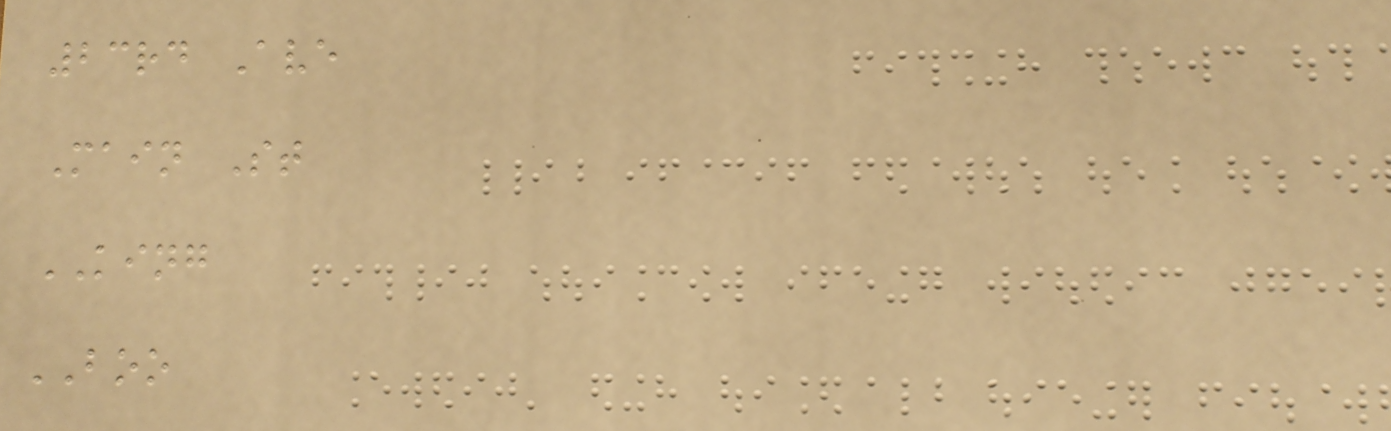23rd Ave
Main St
KING
BOO
